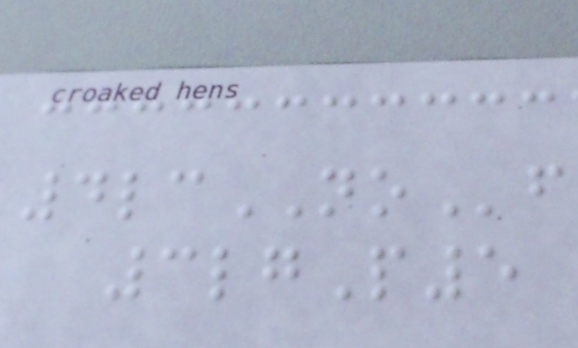4lcNOf
3lgP5
